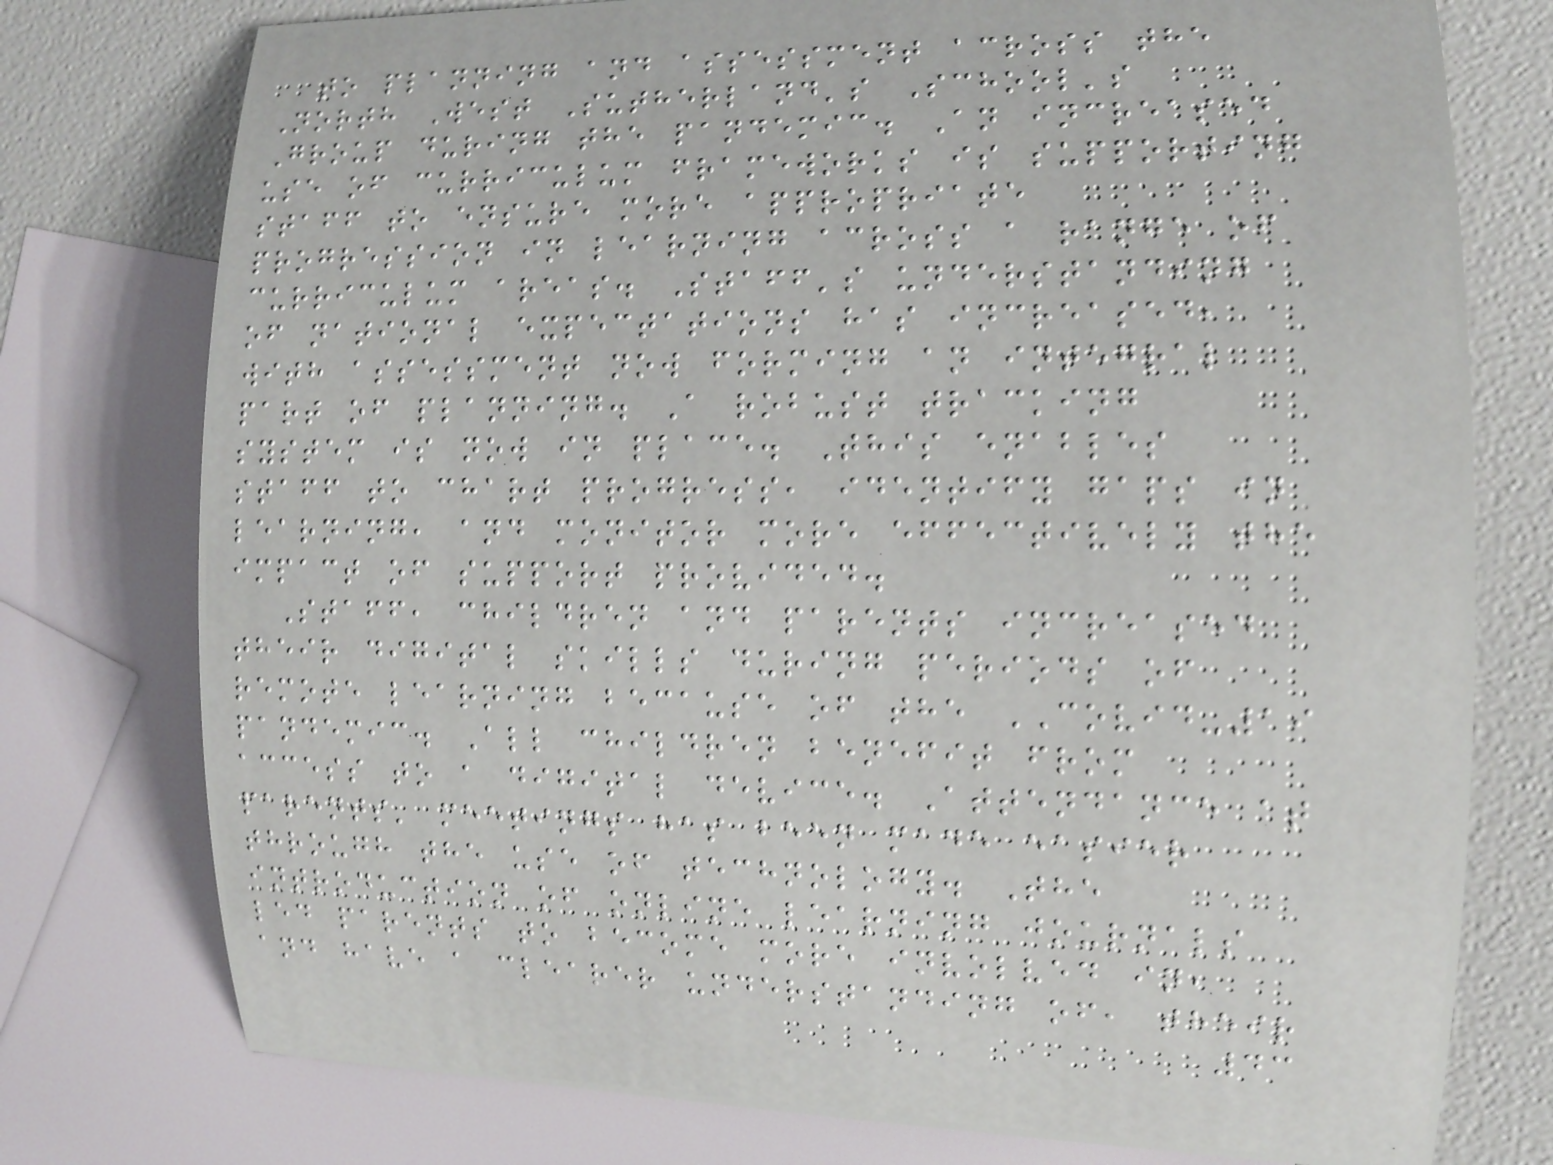to planning and assessment across the
North West Sutherland's School's
Group during the pandemic. An increased
use of curriculum frameworks is supporting
staff to ensure more appropriate
progression in learning across a range of
curriculum areas. Staff's understanding
of national expectations has increased,
with assessment now forming an integral
part of planning. A robust tracking
system is now in place. This enables
staff to chart progress, identify gaps in
learning, and monitor more effectively the
impact of support provided.
Staff, children and parents increased
their digital skills during periods of
remote learning because of the COVID-19
pandemic. All children benefit from
access to a digital device. Attendance at
parents' meetings has been made easier
through the use of technology. The
introduction of online learning journals
led parents to become more involved in,
and have a clearer understanding of, their
43
